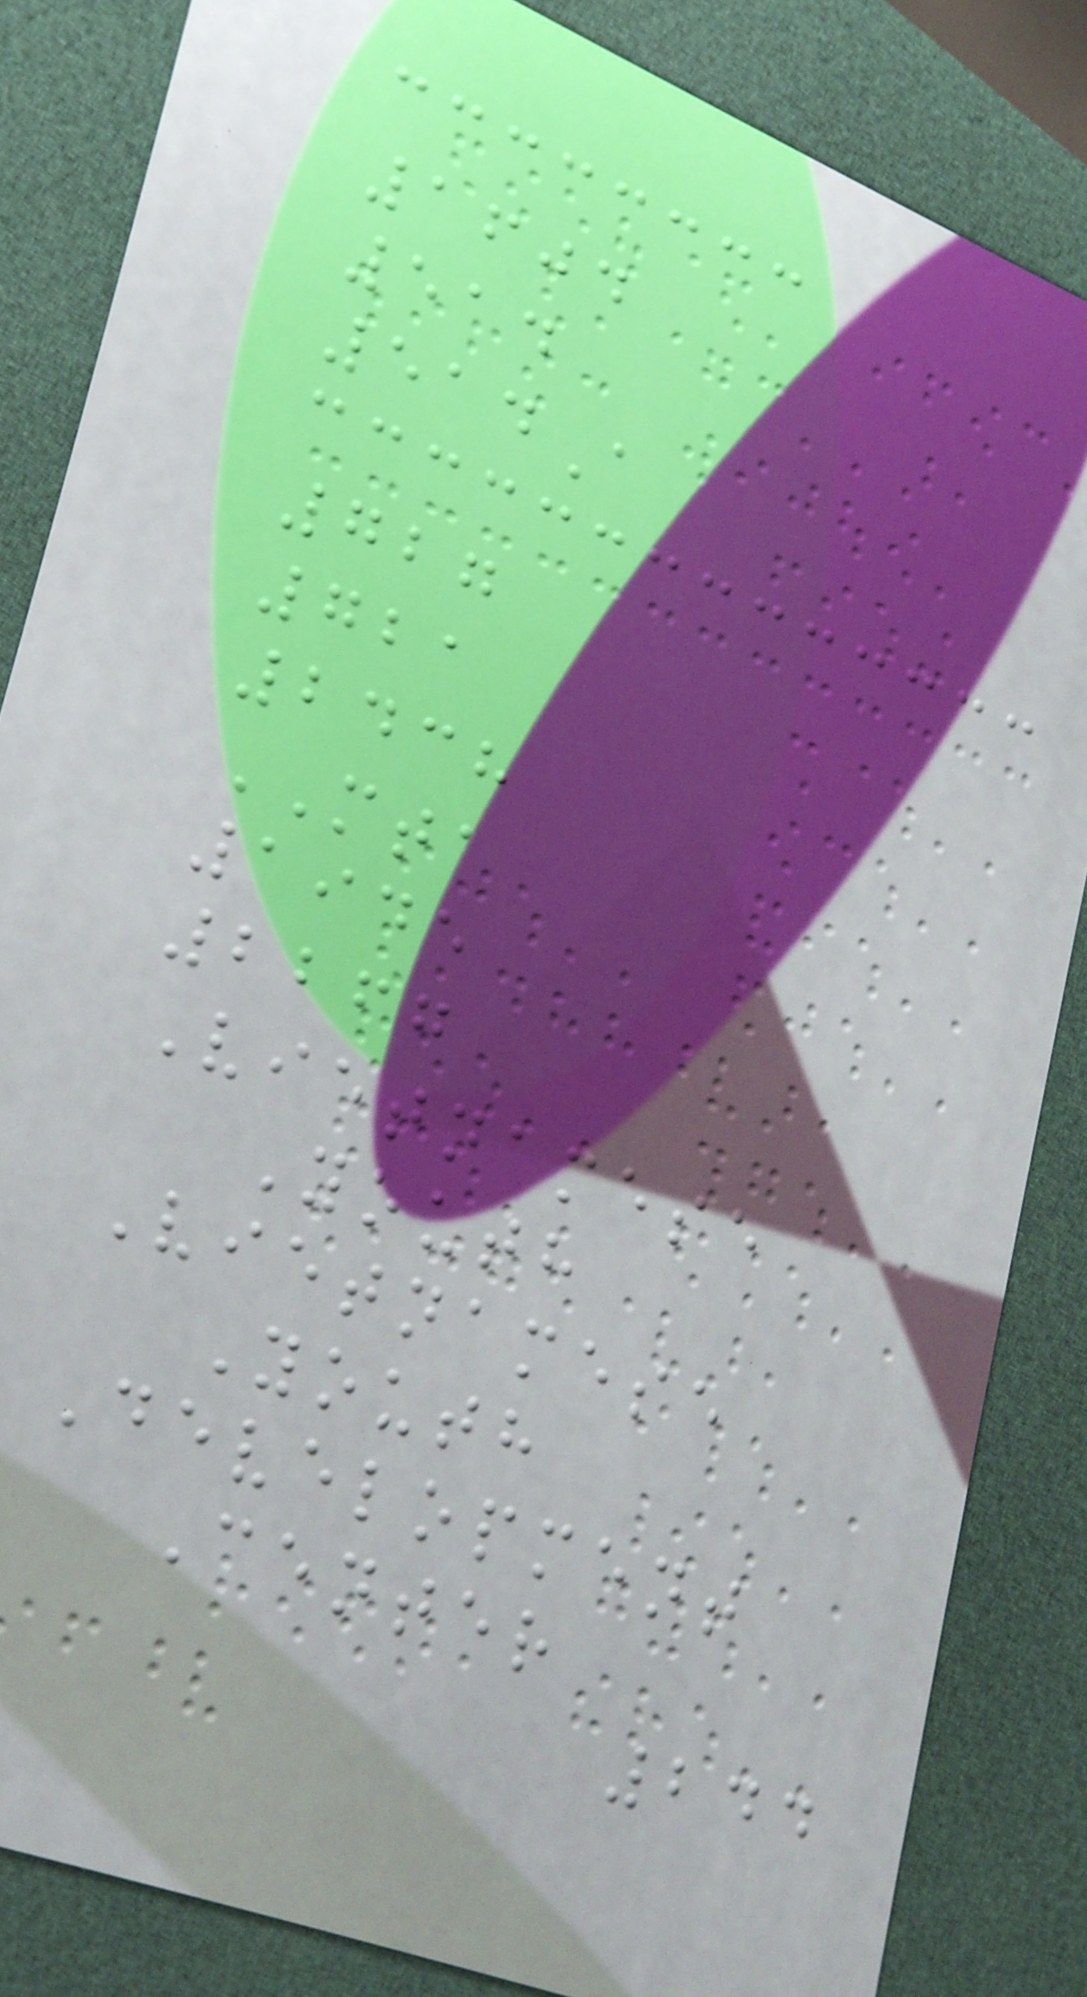1604
514
514A
727
721
2438
MTA
1945
2267
Vietnamese
Youth
Vietnamese
Youth
Development
Center
244
